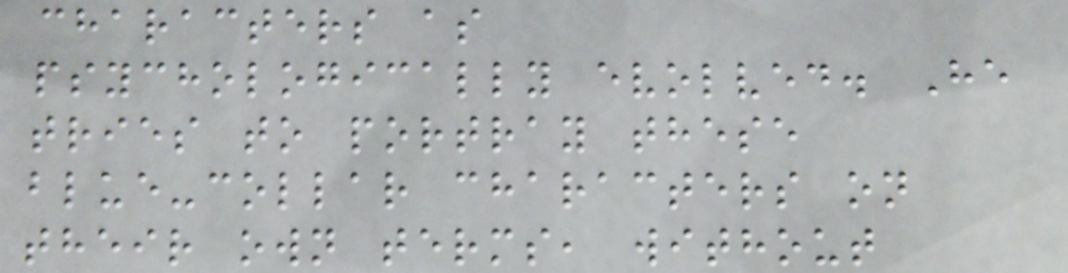characters as
psychologically evolved. He
tries to portray these
blue-collar characters on
their own terms, without
